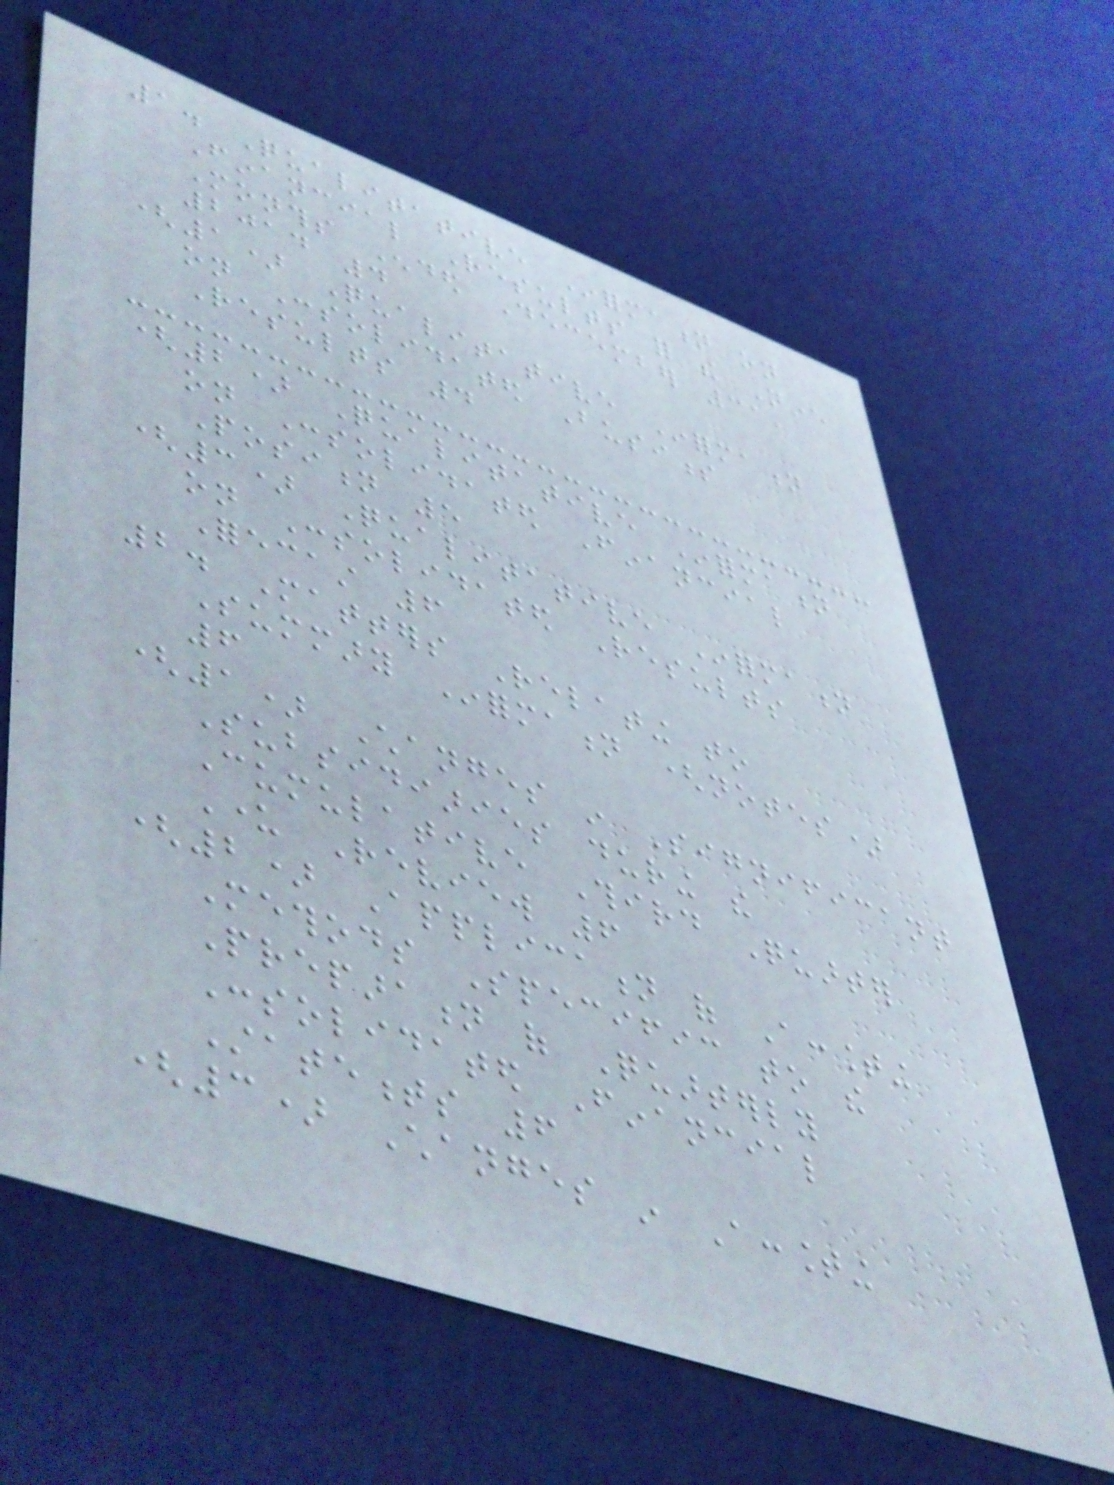1. Qualitative Information on
Financial Results for the Nine
Months Ended December 31,
2014 4
(1) Qualitative Information
on Consolidated Business
Results 4
(2) Qualitative Information
on Consolidated Financial
Position 5
(3) Qualitative Information
on Consolidated Results
Forecast 6
2. Matters Relating to
Summary Information (notes)
6
(1) Changes in Significant
Subsidiaries during the
Cumulative Third Quarter
Under Review 6
(2) Application of Accounting
Methods Specific to the
Preparation of Quarterly
Consolidated Financial
Statements 6
(3) Changes in Accounting
